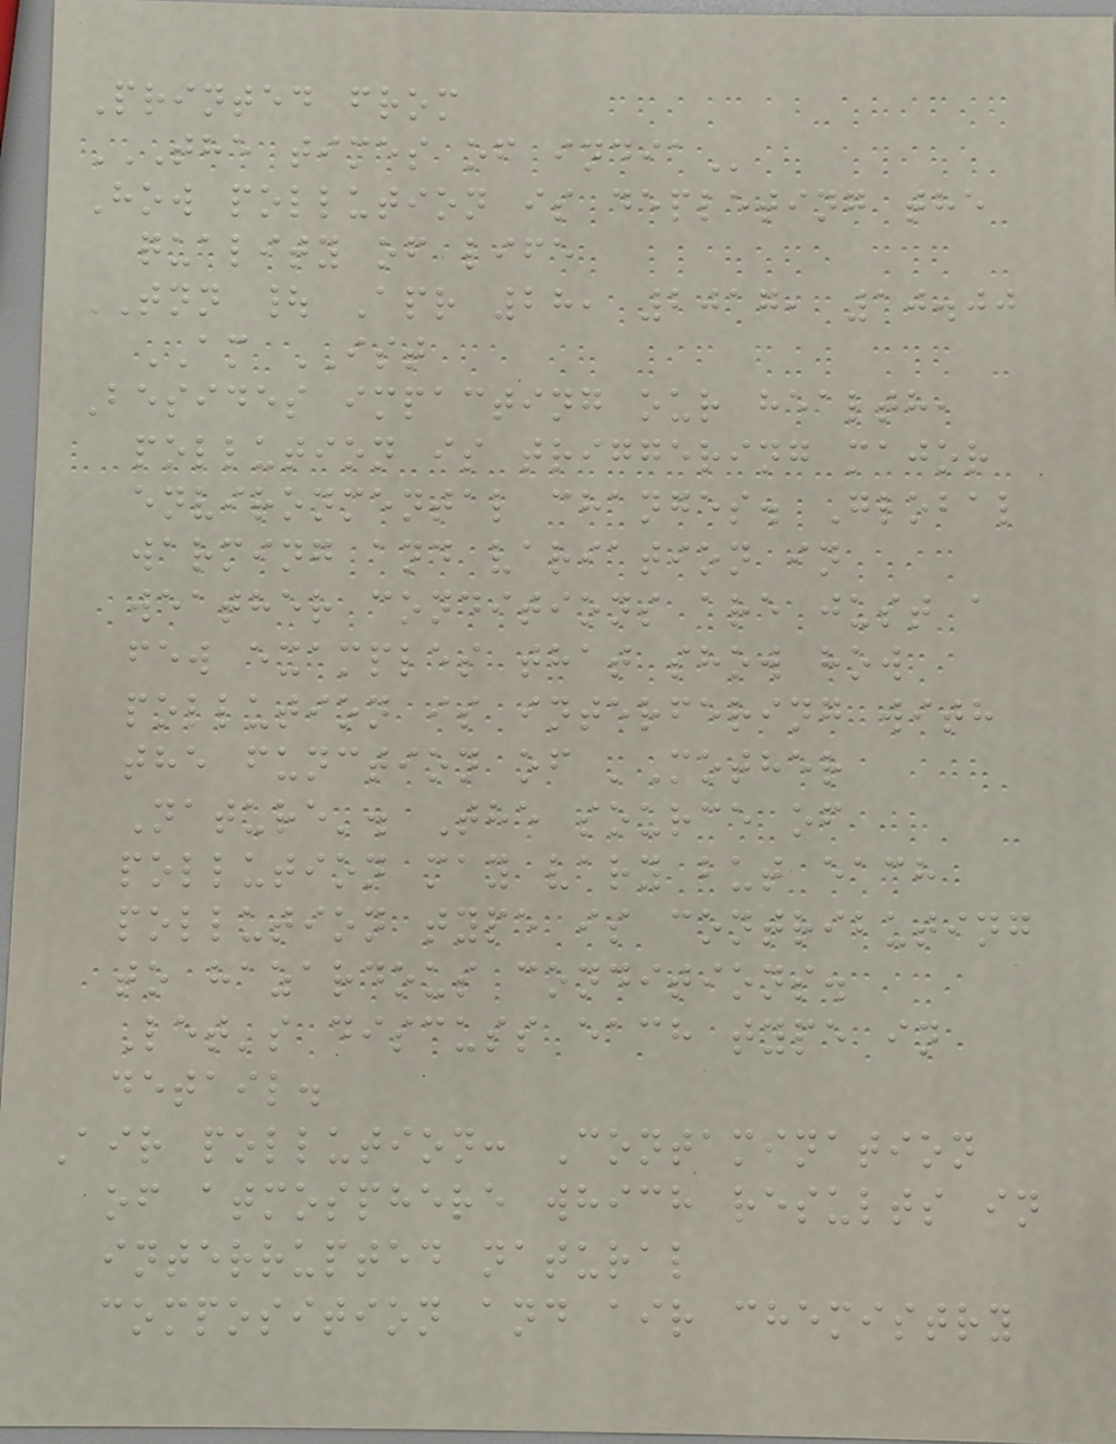Printed from
THE TIMES OF INDIA
How pollution is depleting the
quality of life
TNN | Apr 28, 2017, 10.00
AM IST
Besides impacting our health,
pollution is triggering major
environmental changes. Global
warming and variation in
weather conditions are just a
few examples that show how
pollution is interfering with
the function of 'Mother
Nature'. The source of
pollution may vary but each
pollution type is contributing
to hazardous conditions.
Let's discuss each type in
detail.
Air pollution: Contamination
of atmosphere which results in
interrupted natural
composition and air chemistry
